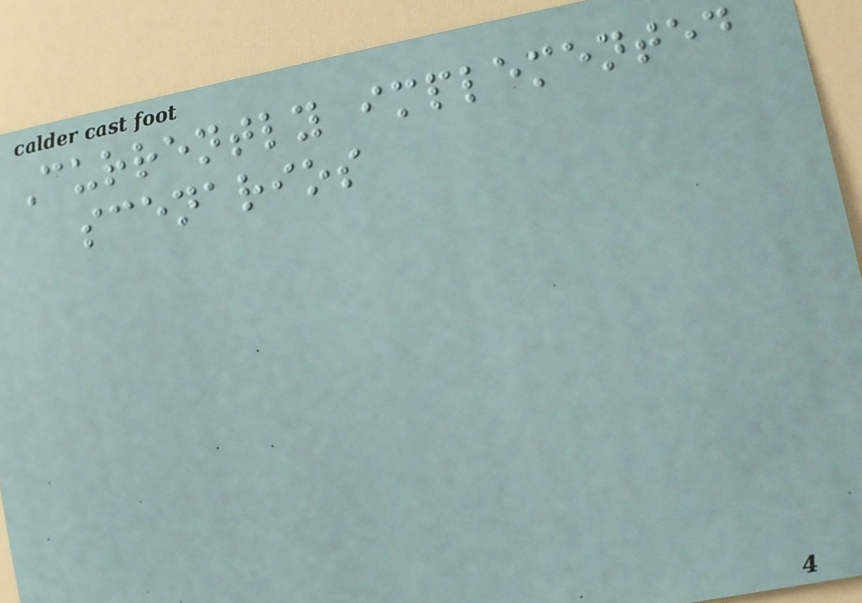Currently implemented
scenarios
